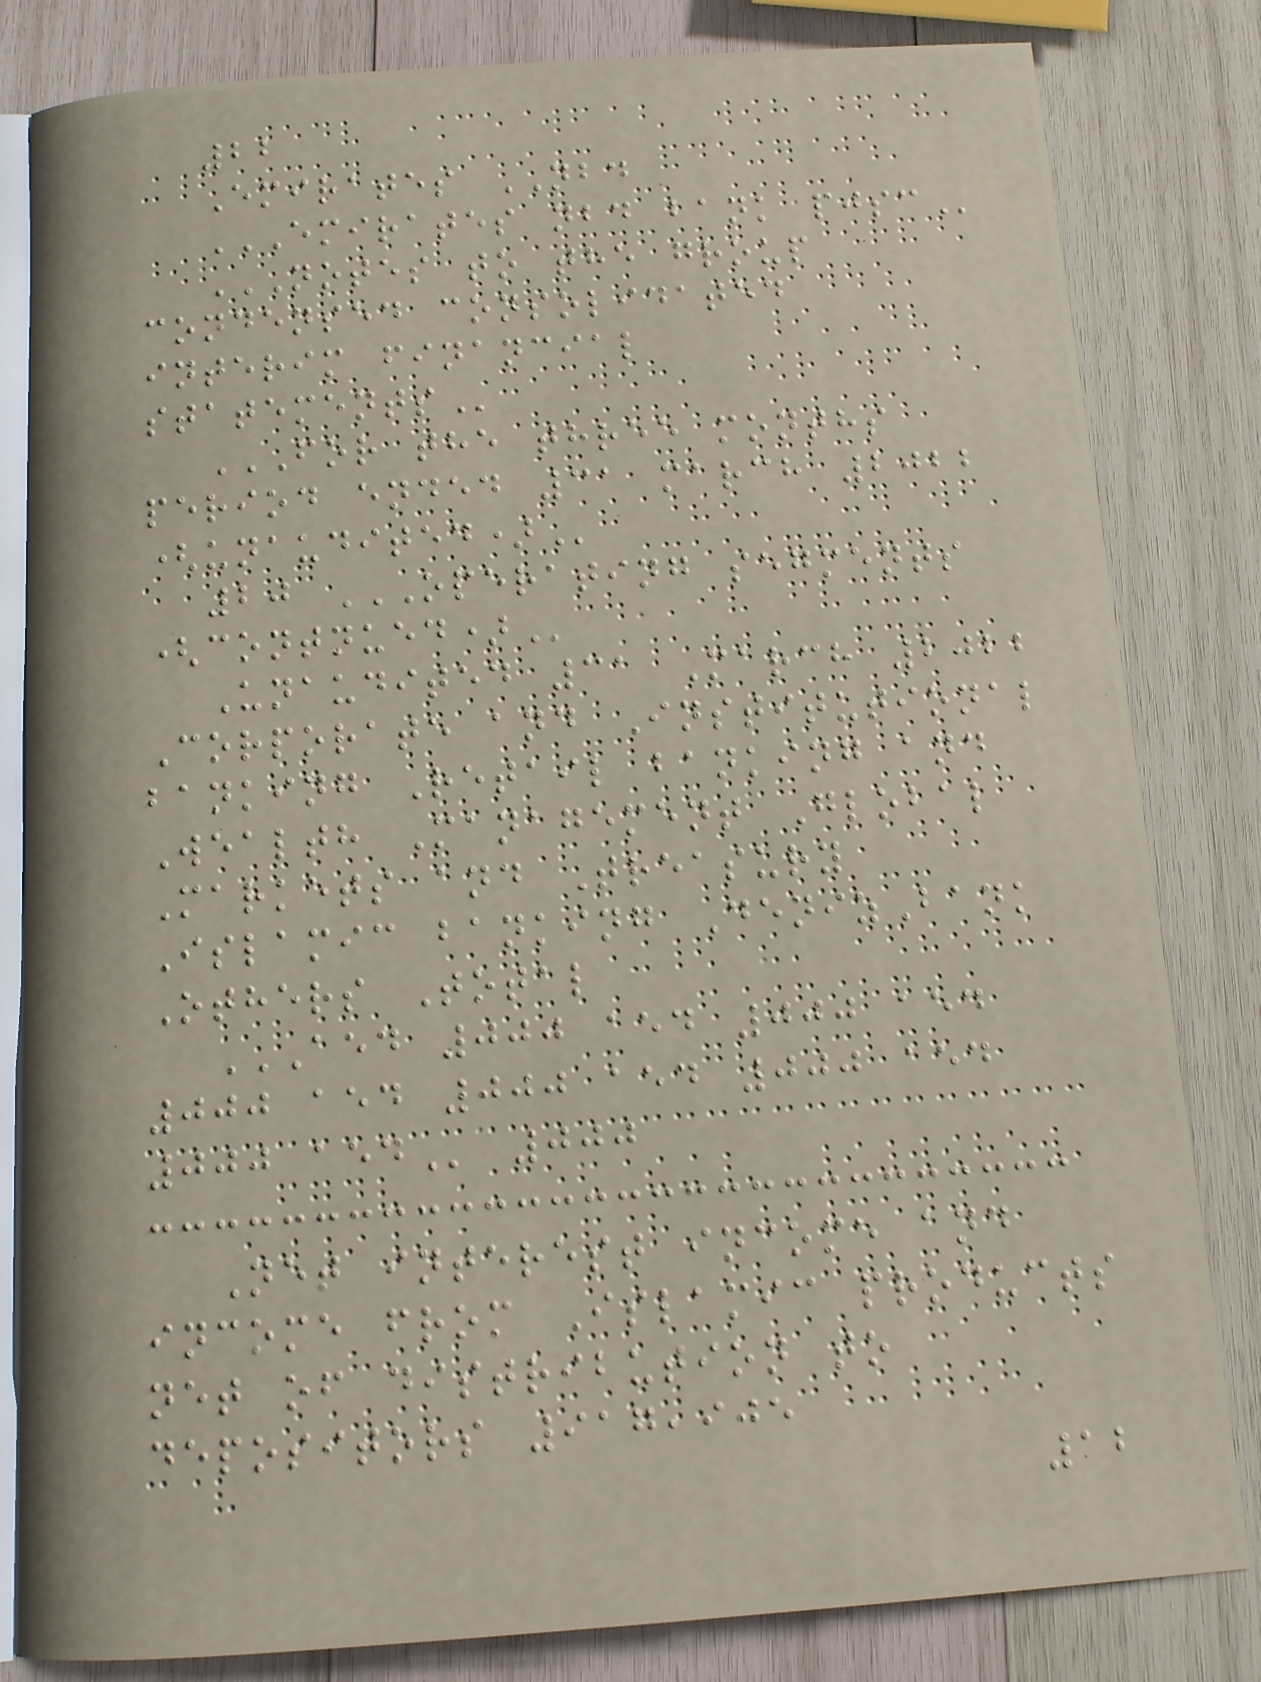22
Emirates NBD
EMIRATES NBD BANK PJSC
NOTES TO THE GROUP
CONDENSED CONSOLIDATED
INTERIM FINANCIAL
STATEMENTS
FOR THE THREE MONTHS
PERIOD ENDED 31 MARCH 2022
(UNAUDITED)
20 OPERATING SEGMENTS
(CONTNUED)
Unaudited 31 March 2022
Corporate and Institutional
banking Retail banking and
Wealth Management Global
Markets and Treasury
Islamic banking DenizBank
Others Total
AED 000 AED 000 AED
000 AED 000 AED 000 AED
000 AED 000
Net interest income and
income from Islamic products
net of distribution to
depositors 917,905
12
